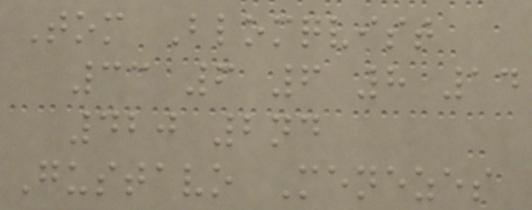Tom Blomqvist
33 6 6 8 14
420 2nd
Gustavo Menezes
